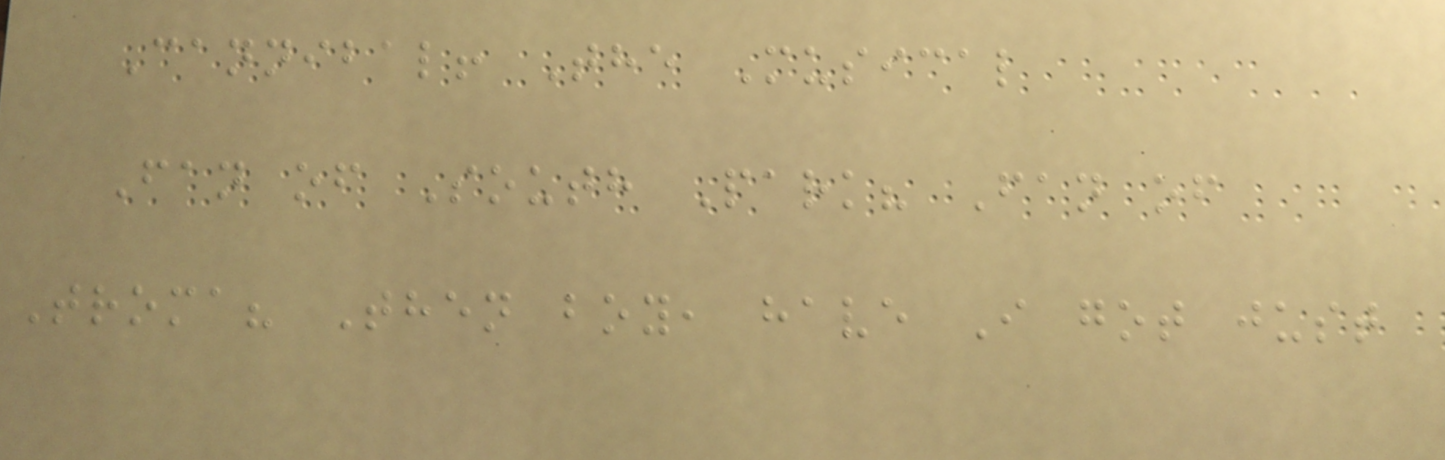Cannibal! The Musical
Fan of South Park? Fan of
Troma? Then boy, have I got just
